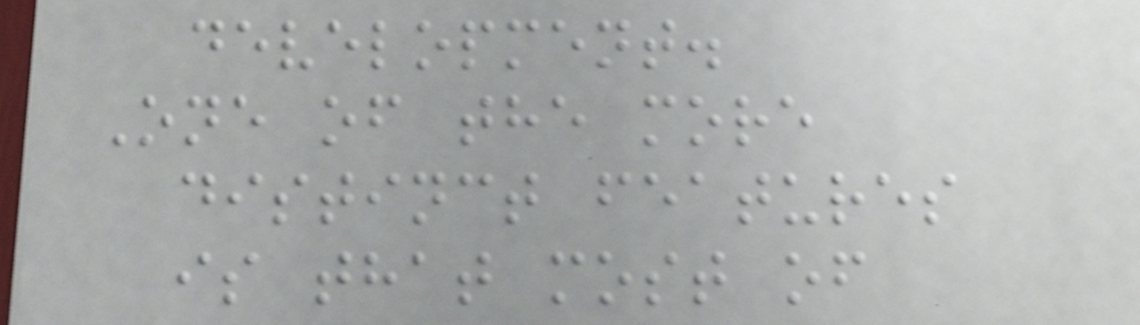development.
One of the more
distinct features
is that most of
